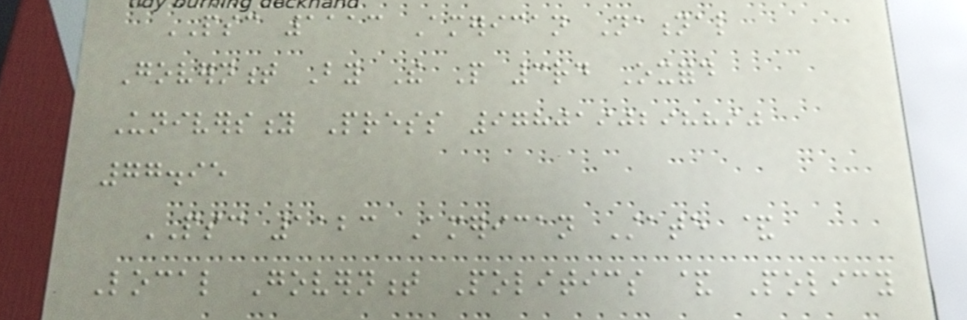PSC 1113 American National
Government By The People 3rd Oxford
University Press 9780190298890
77.95
PSC 1123 American State &
Local Government Politics & Policy
